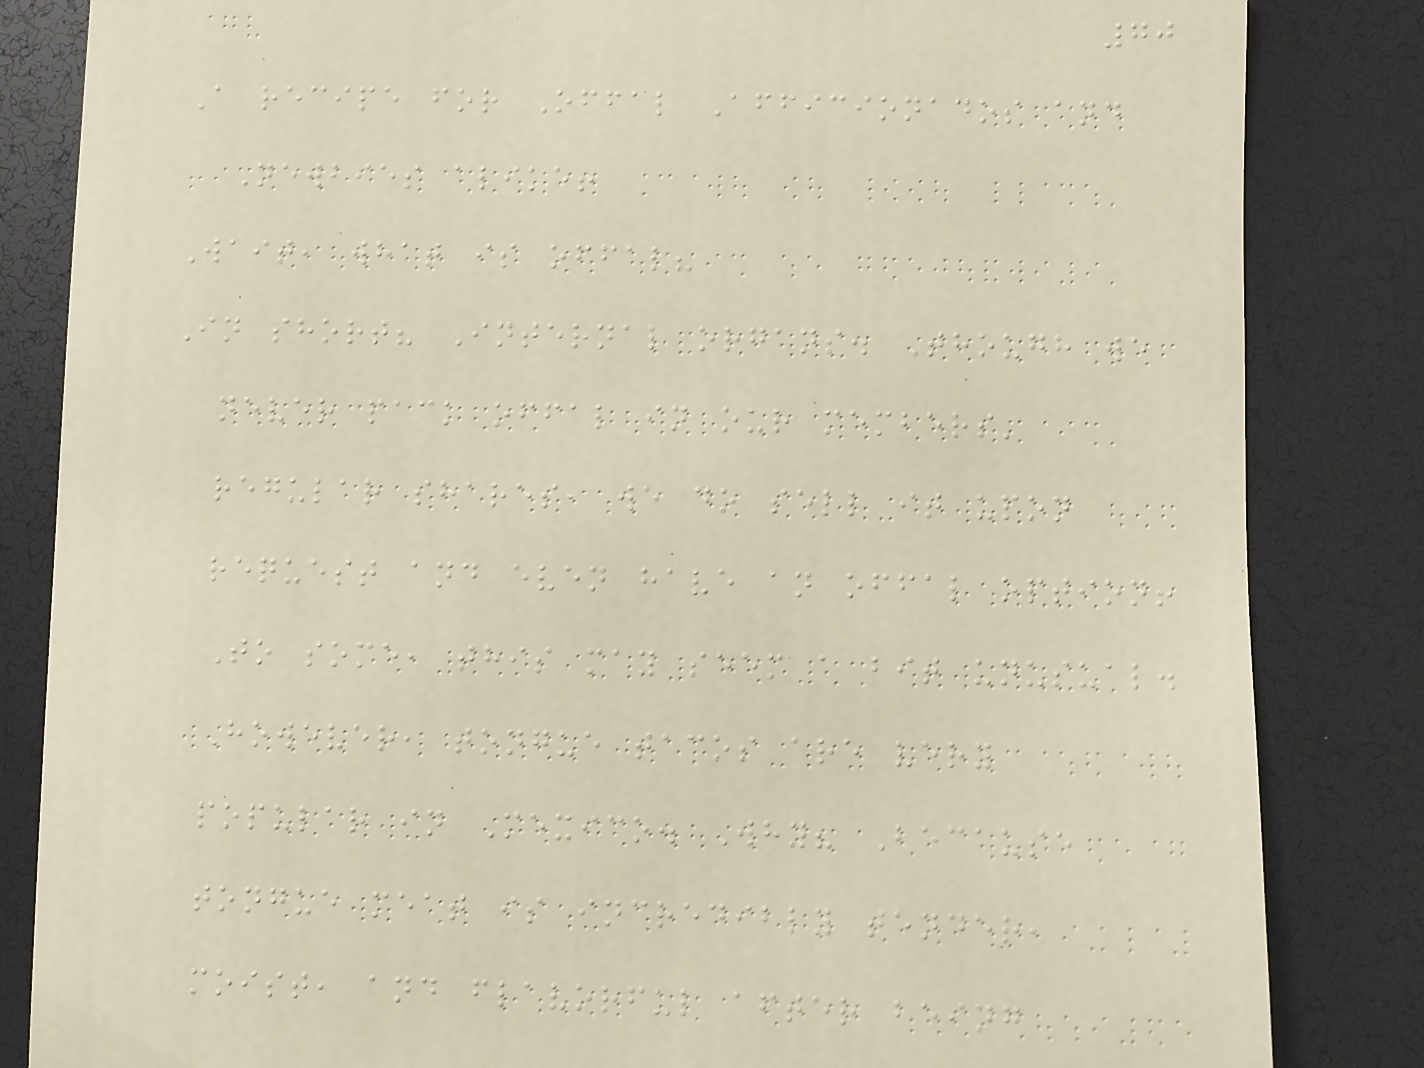70
A recipe for Offal Afficionados and
Newbies alike!
Wait, what is offal?
In short? Internal organs. Though we
never pack offal in our members'
regular shares, we do sell it upon
request and even have an offal option!
To some, this may seem a bit unusual.
However, tongue tacos are very
popular in Mexico. Why? Because
tongue meat is incredibly tender,
moist, and flavorful after being
